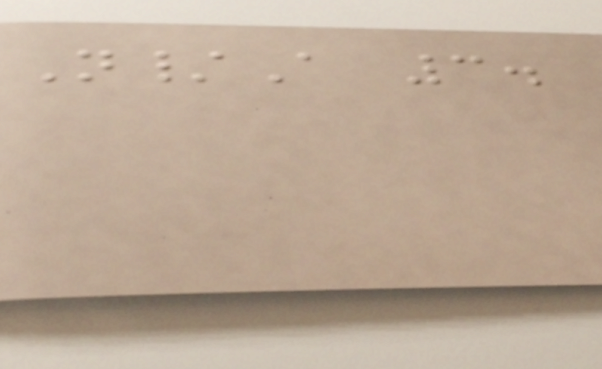N/A 3.
